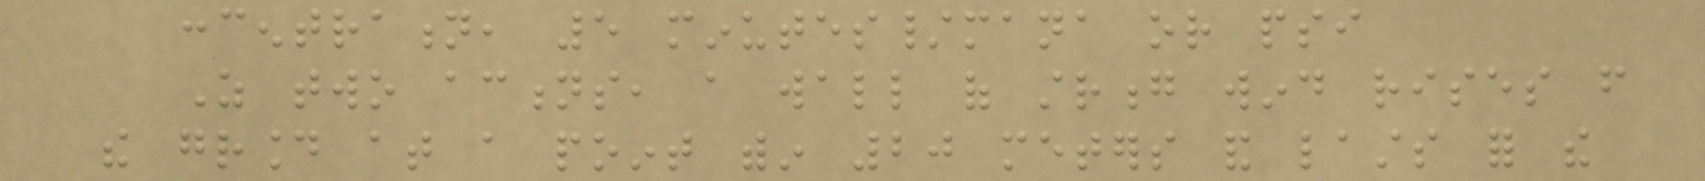concentration, 5 minutes/mana or psi
As two actions, a wall of strong wind rises from
the ground at a point within 20 meters and lasts for the
